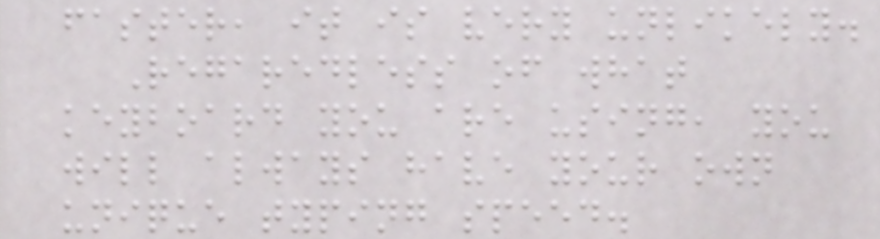faster, it is very unlikely.
Regaredless of what
keyboard you are using, you
will always have your own
unique typing speed.
